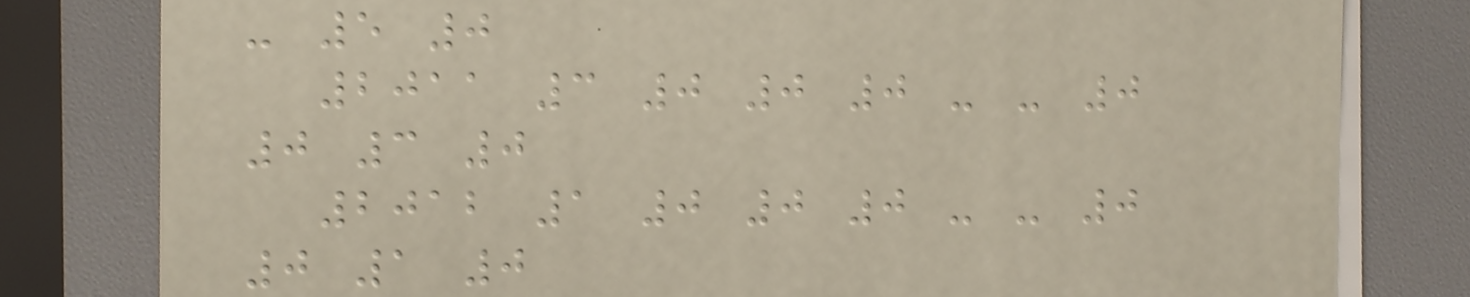- 5 0
2011 3 0 0 0 - - 0
0 3 0
2012 1 0 0 0 - - 0
0 1 0
